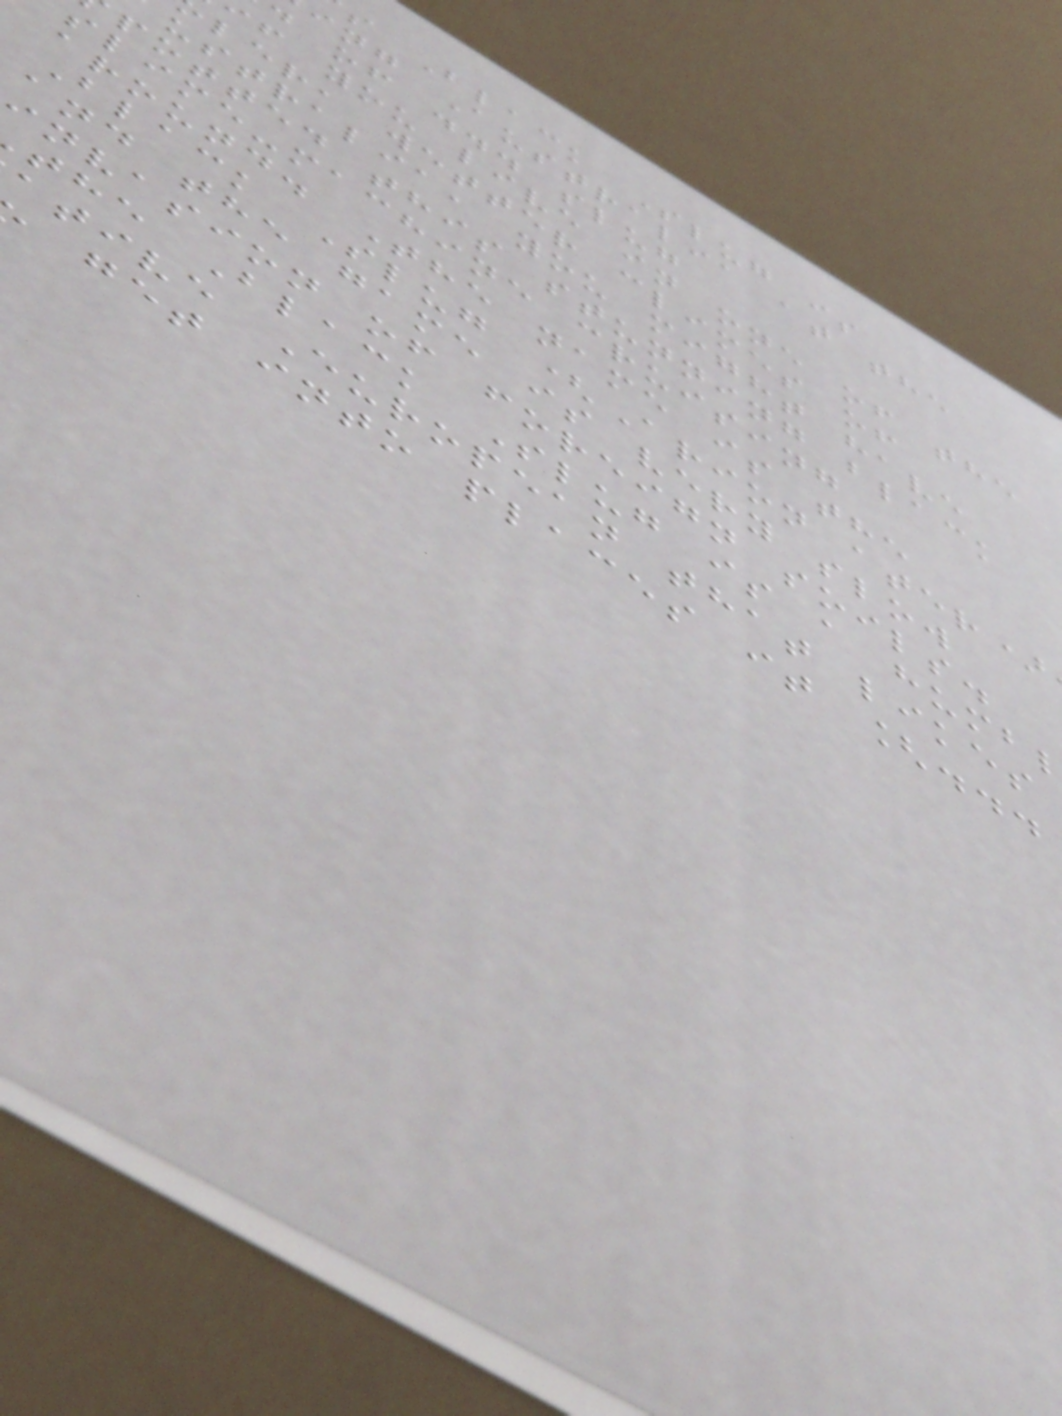s Black Slug is
ing Australia at the
d of ... slug
f you live in one of the
ler, wetter climes of
ustralia, you might have
potted this stunning black
slime-machine cruising
around. The name is the
Black Slug (Arion ater)
and the game is very slow
invasion of foreign soils.
the Black Slug is a humb
ative European that likes
get into places it [...
